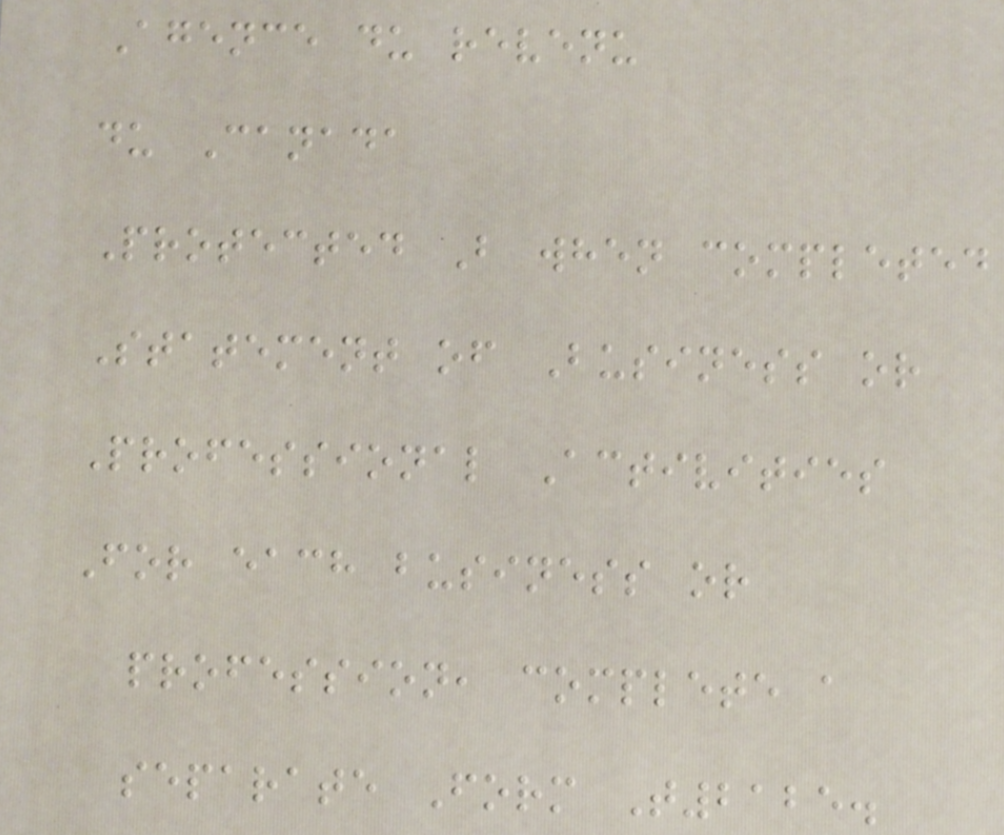Agence du revenu
du Canada
Protected B when completed
Statement of Business or
Professional Activities
For each business or
profession, complete a
separate Form T2125.
